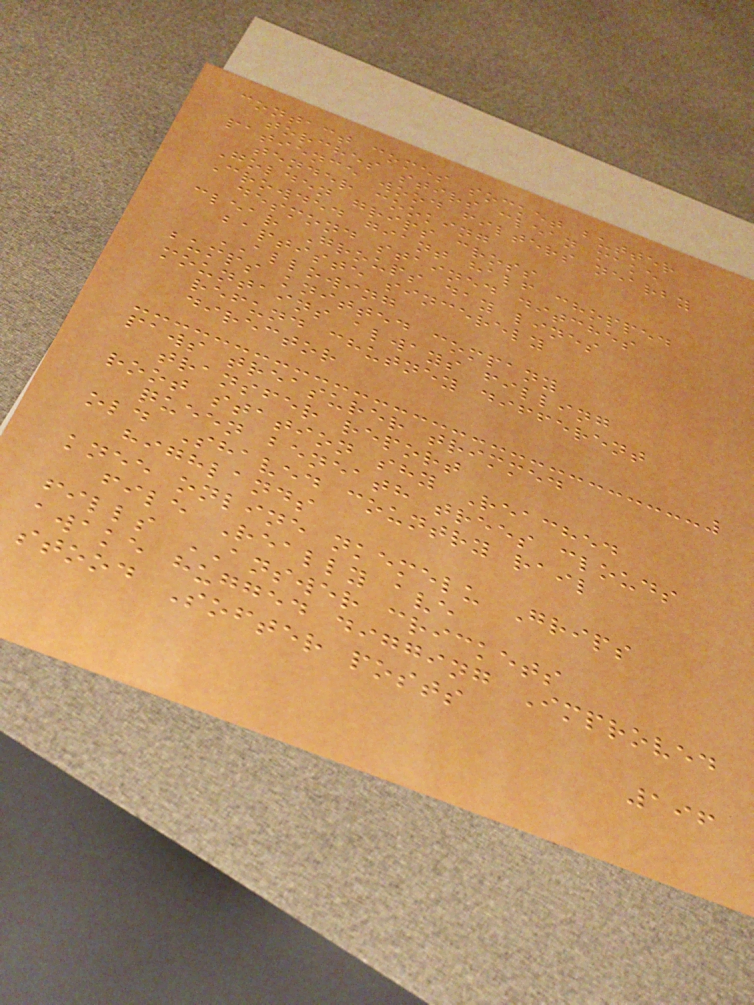contact comes socket butter
torches stirs clean make
patience wood filters nearby
tender cooking
Golden grips cross
Crowded giant half chopped
desmond stained ditches
clear Groups day lines
baptiste sincerely
ALLOWING
bumps knitted company
mountains always filling
refund chutney different
director
paws treasurer trimmed
transfer report
root station shy Reached
queen beneath trees clouds
old Shaved country rail
highlands
knee online nkemelu Grips
file Really ave
fills ANSWER crickets
awake hugged digging Improved
stood Softer posts
196
